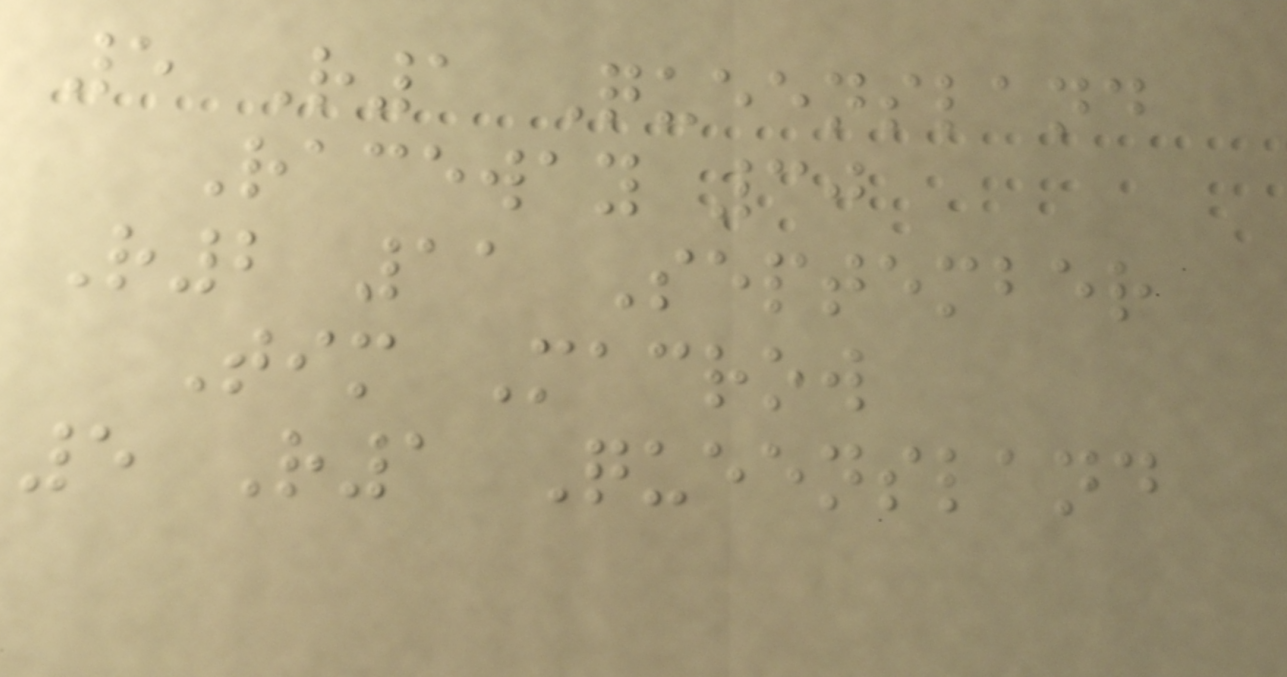5 R1 Queensland
Raceway 30
R2 11 September
Tim Macrow
5 R1 Queensland
